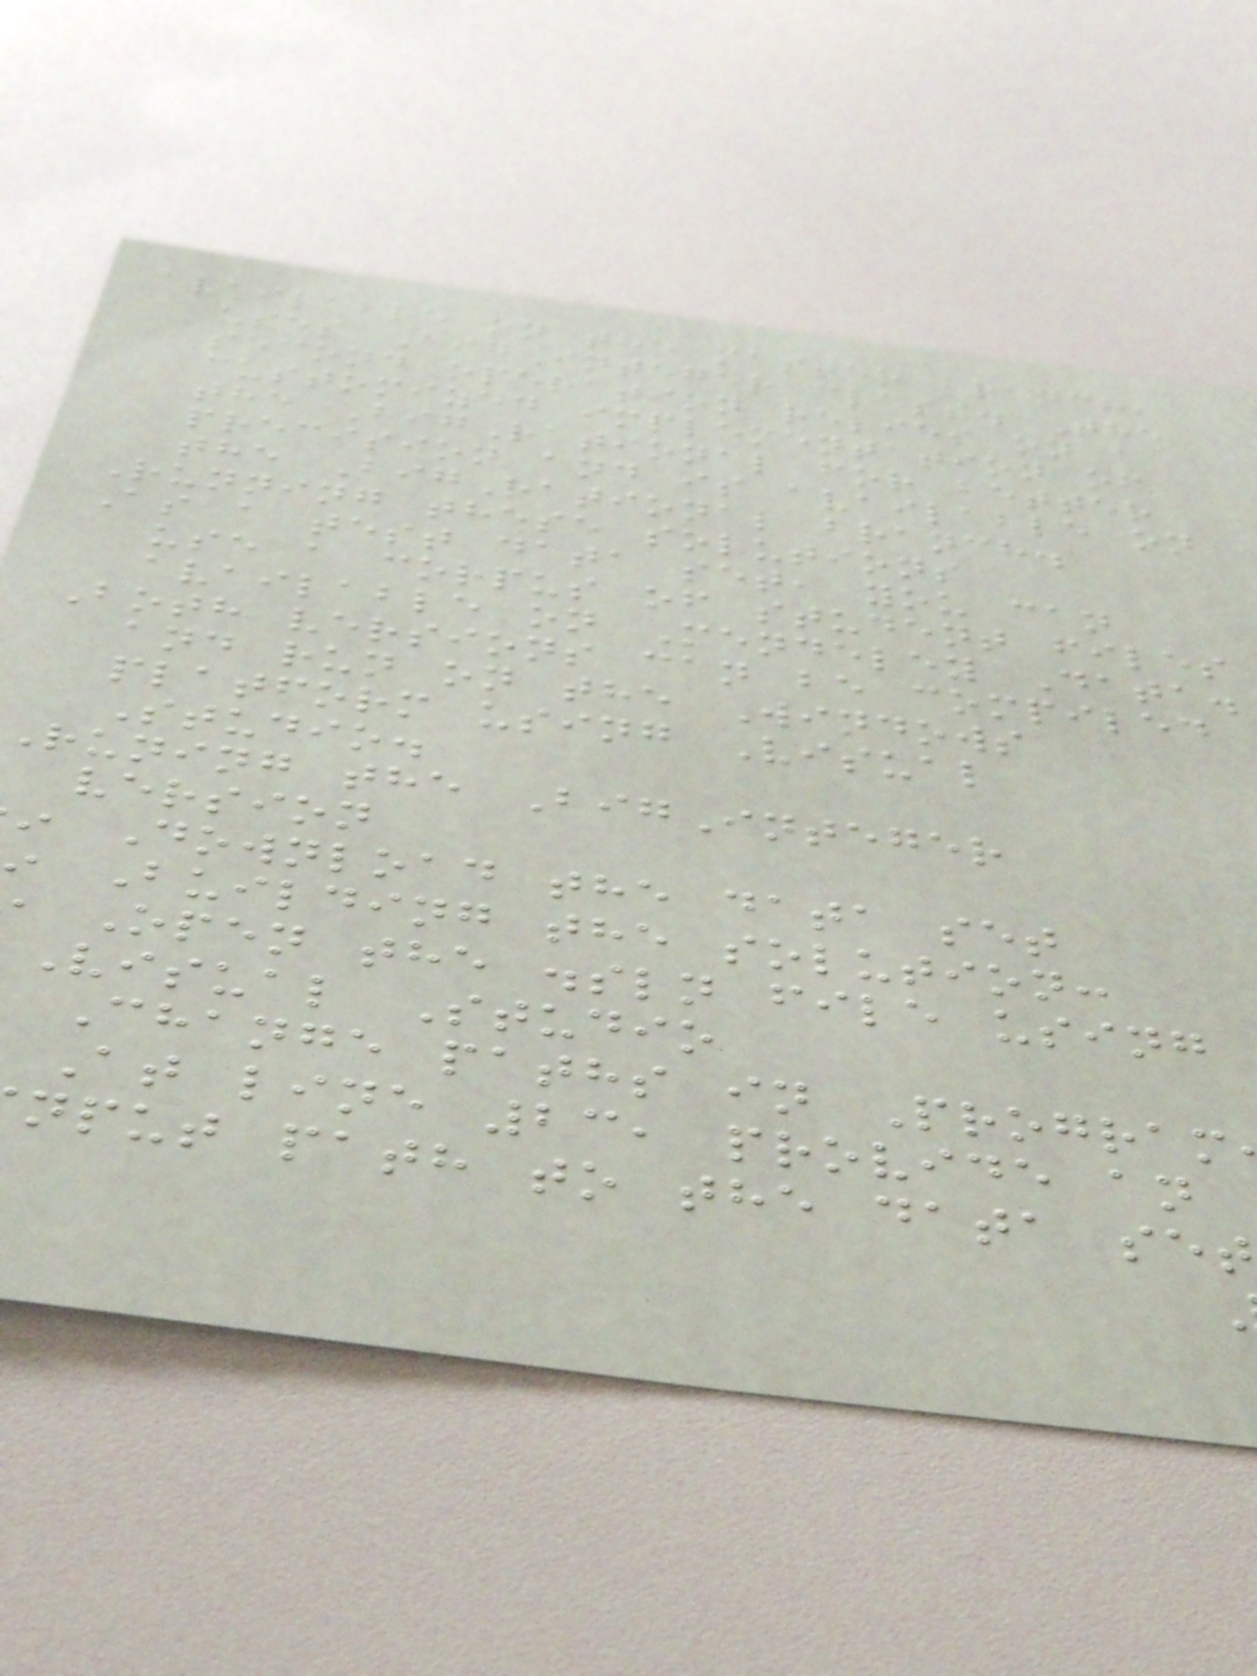available on the master branch,
uses BigInteger class. The
second operation relies on a
customized implementation of
the BigRational for better
precision and is available on
the BigRational branch.
Running these solutions
As a test data set, you can
use a corpus of student files
available on Mendeley Data.
Both versions can be compiled
and run on the Windows
platform using Visual
Studio.
runing the BigInteger
version
Download the data set
Building the solution:
Open the .sln file using
Visual Studio
Change paths in Program
At line 23, provide an
nput path to the data set
